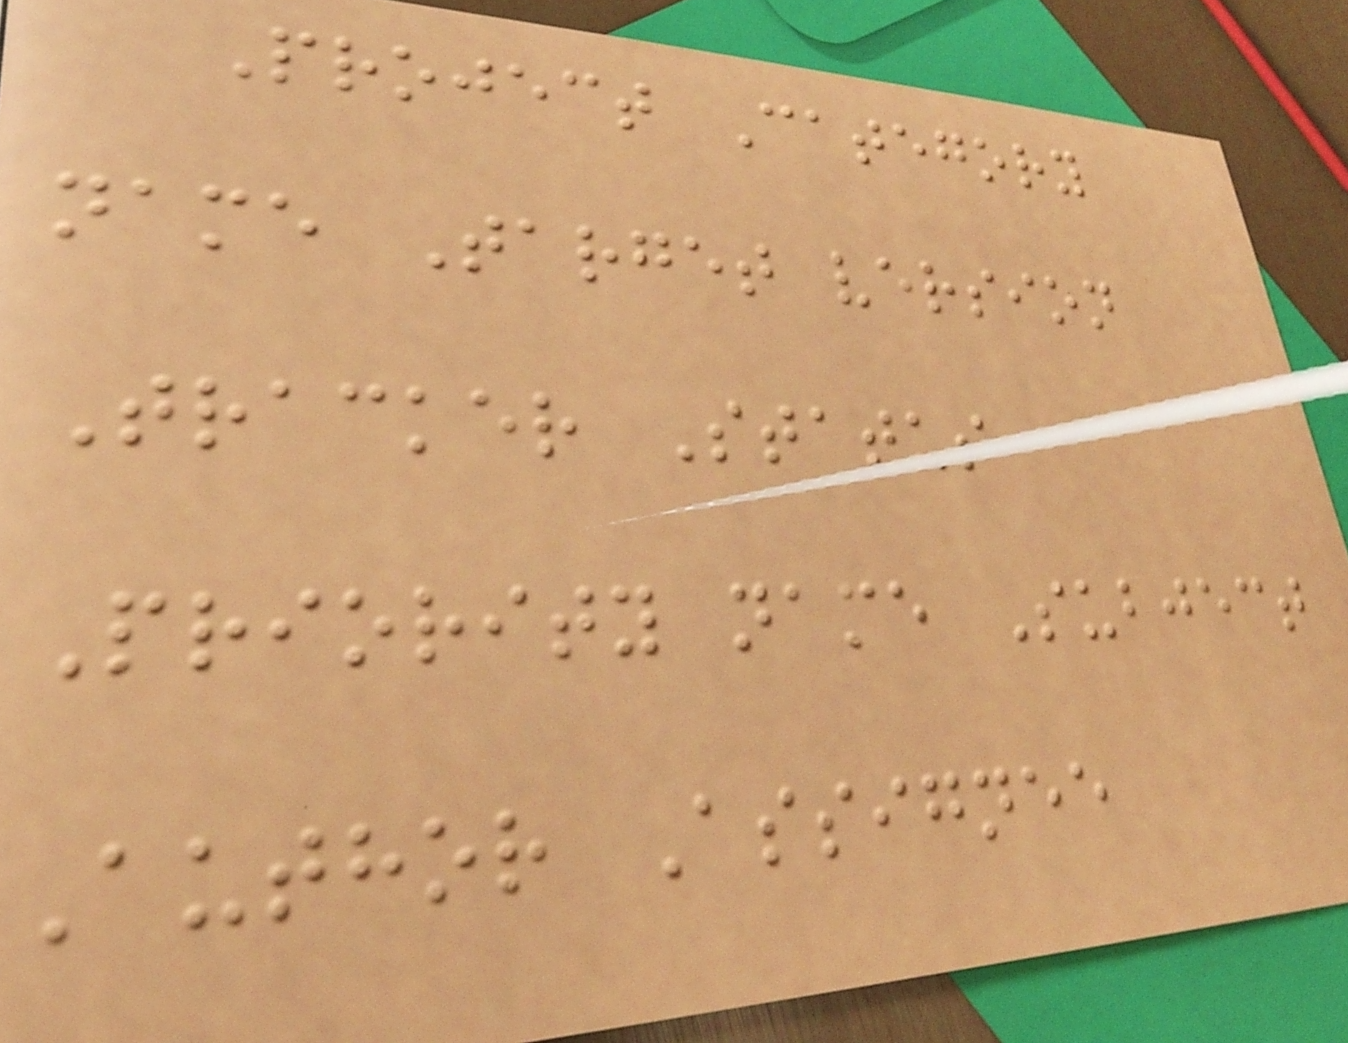Project Category
name Target version
Tracker Status
Priority name Subject
Author Assignee
